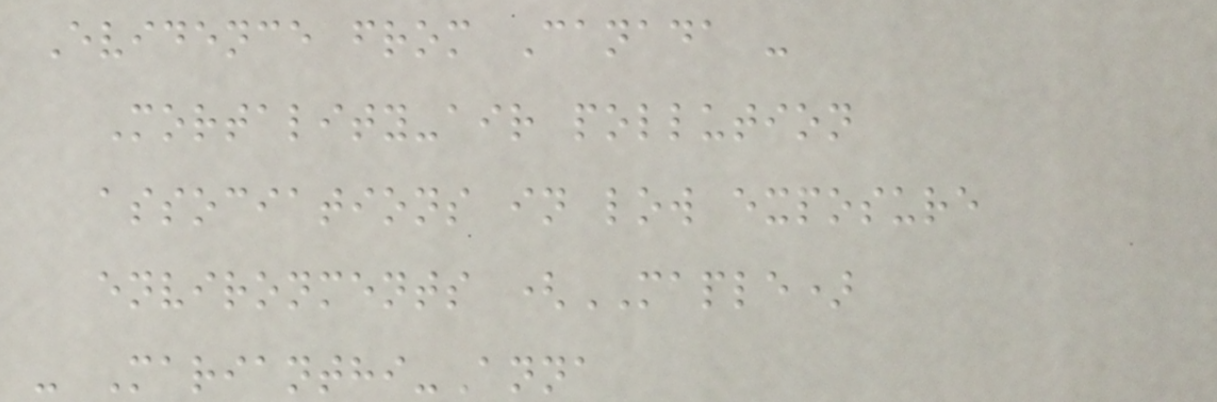Evidence from Canada -
Mortality-air pollution
associations in low exposure
environments (MAPLE)
- Marianthi-Anna
